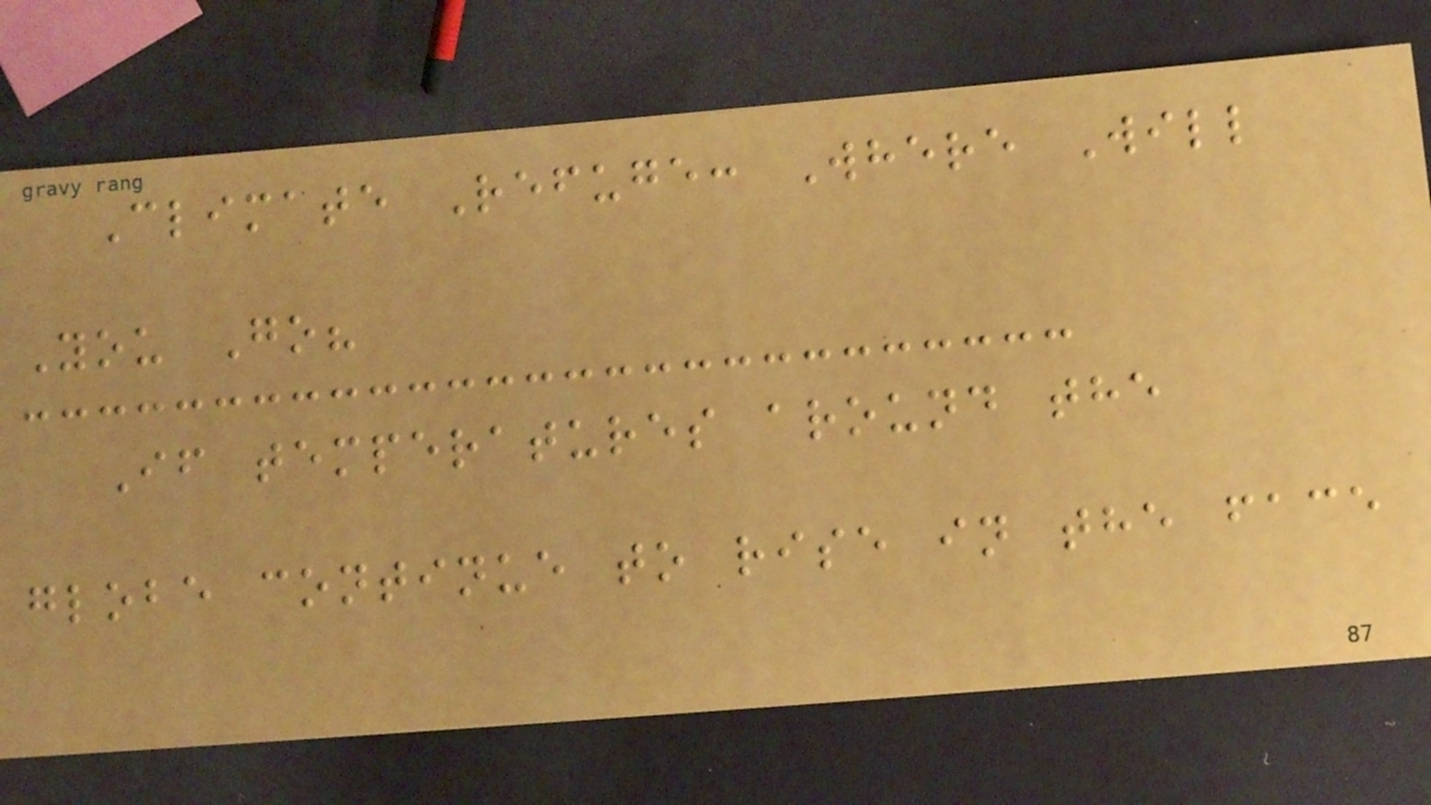Climate Refuge: Where Will
You Go?
If temperatures around the
globe continue to rise in the face
